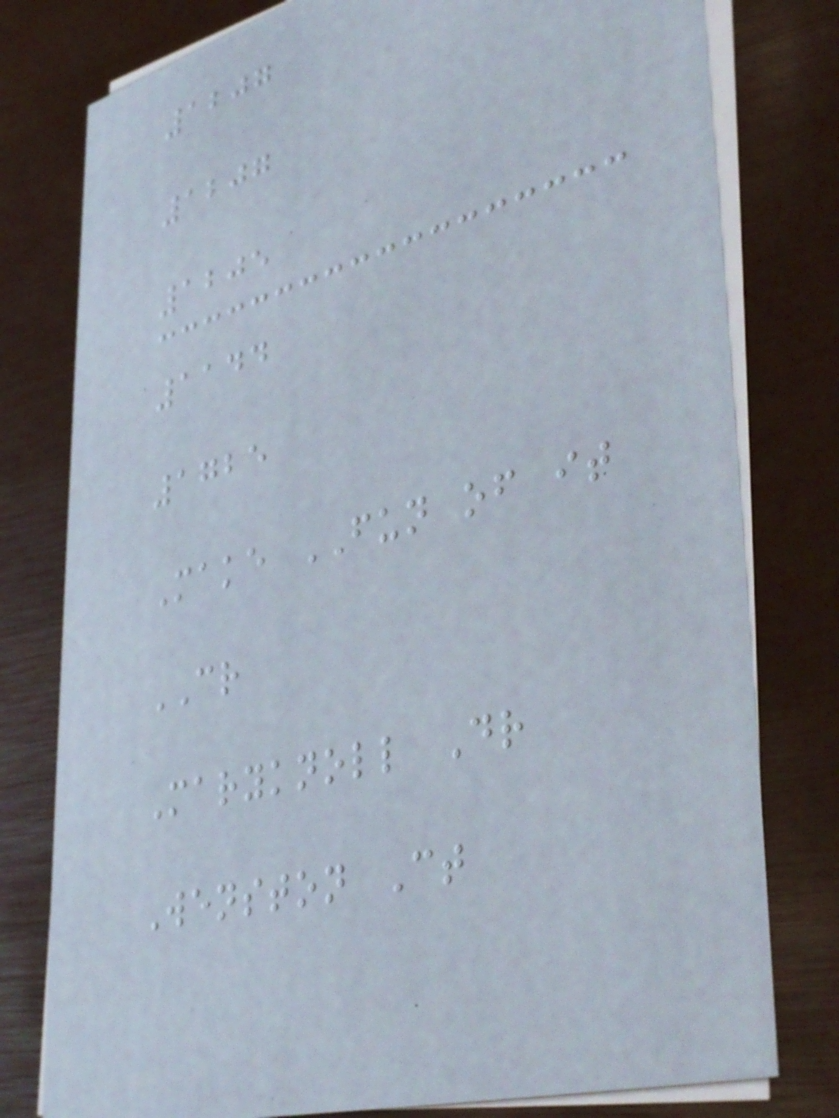1207
1207
1205
1144
1725
Make FUN of it
CR
Maryknoll Dr
Wenston Ct
